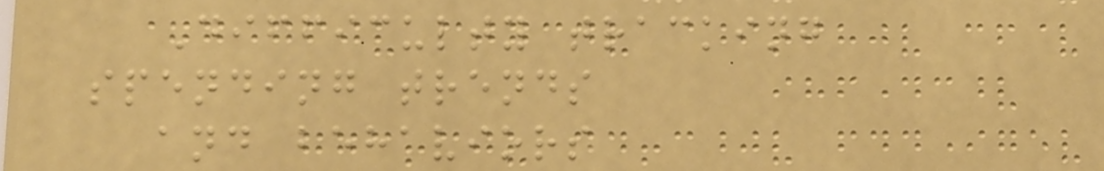Difficulty tracking
spending trends
and behaviors
